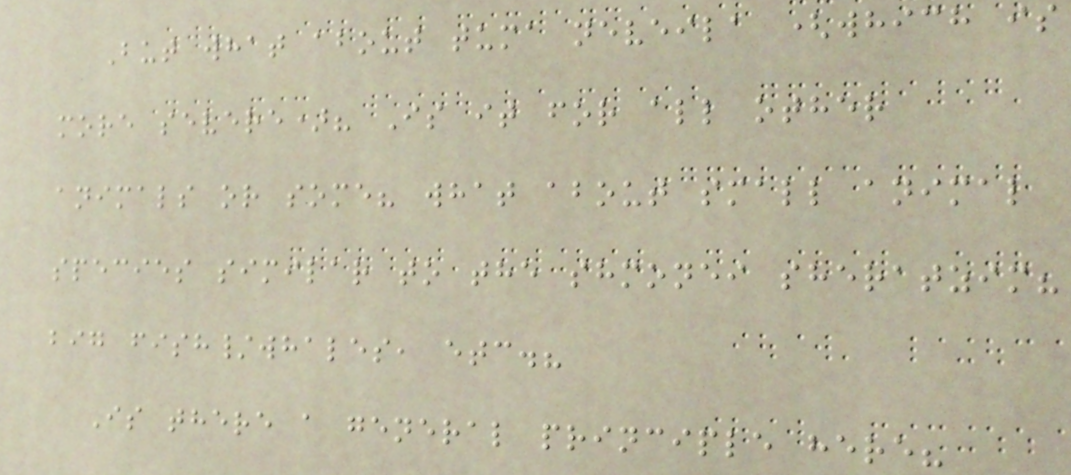But what about tuma neveila (which is
more severe)? Is it for all other
animals or some? what about small animal
species similar to the shmonei sheratzim?
big fish/whales, etc.?
Is there a general principle here?
